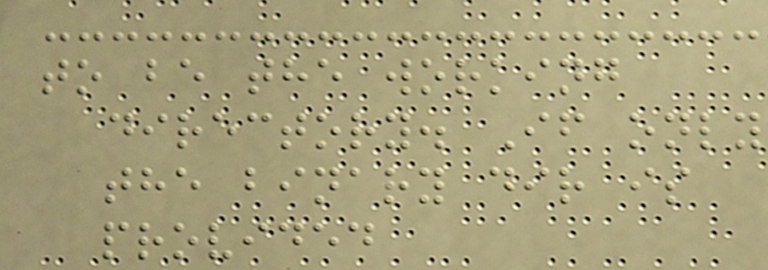to be the working
directory. If only
the binary dir is
provided
